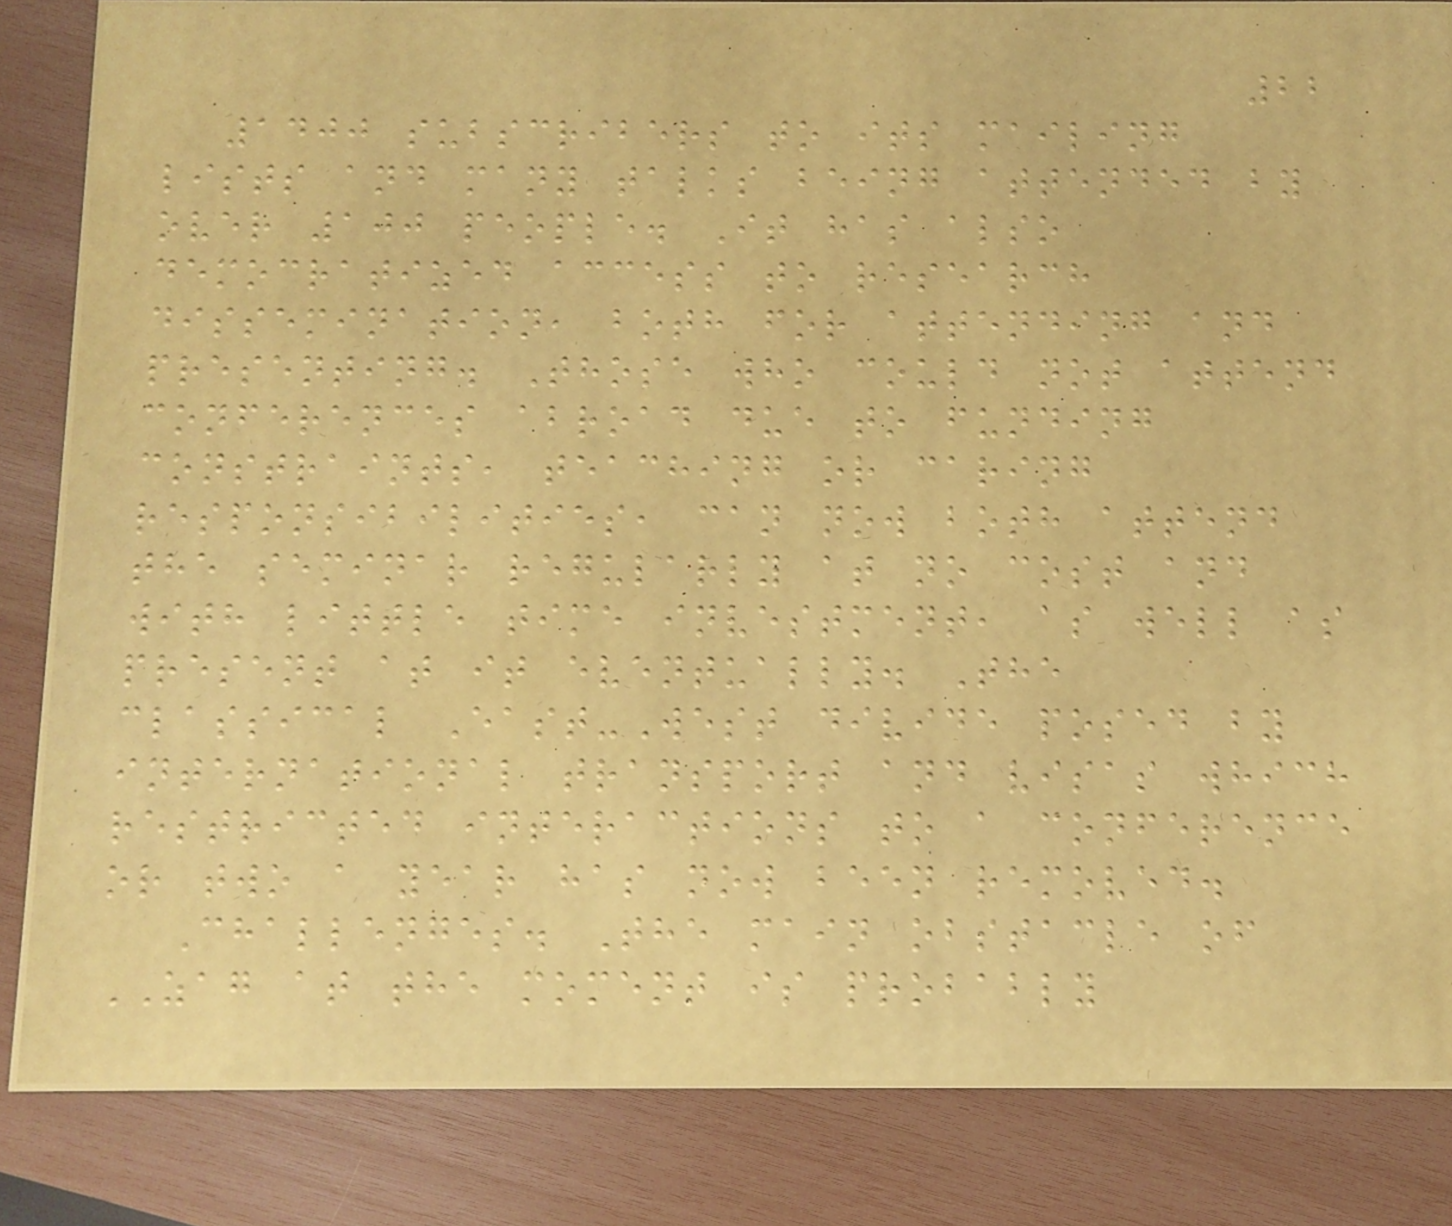22
1400 subscribers to its mailing
lists and many talks being attended by
over 100 people. It has also
democratized access to research
dissemination, both for attending and
presenting. Those who could not attend
conferences abroad due to funding
constraints, teaching or caring
responsibilities, can now both attend
the seminar regularly at no cost and
with little time investment, as well as
present at it eventually. The
classical East-West divide posed by
international transport and visas which
restricted interactions to a conference
or two a year has now been removed.
Challenges. The main obstacle of
ZAG at the moment is probably
